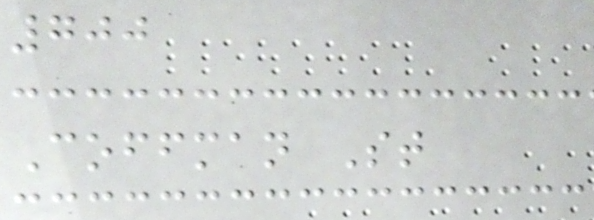700
Coffman St
